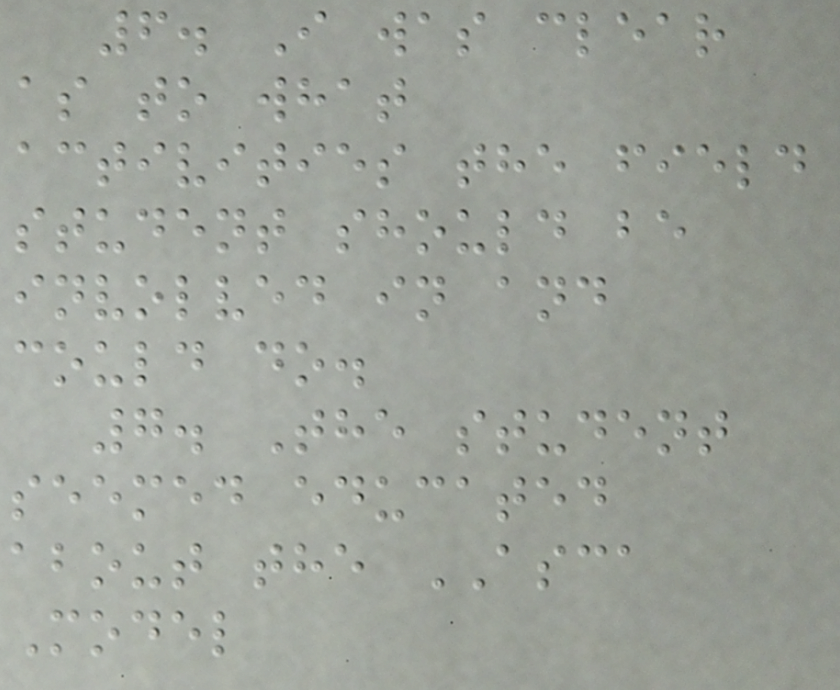6. I was clear
as to what
activities the field
student should be
involved in and
could do.
7. The student
seemed educated
about the ASCA
Model
